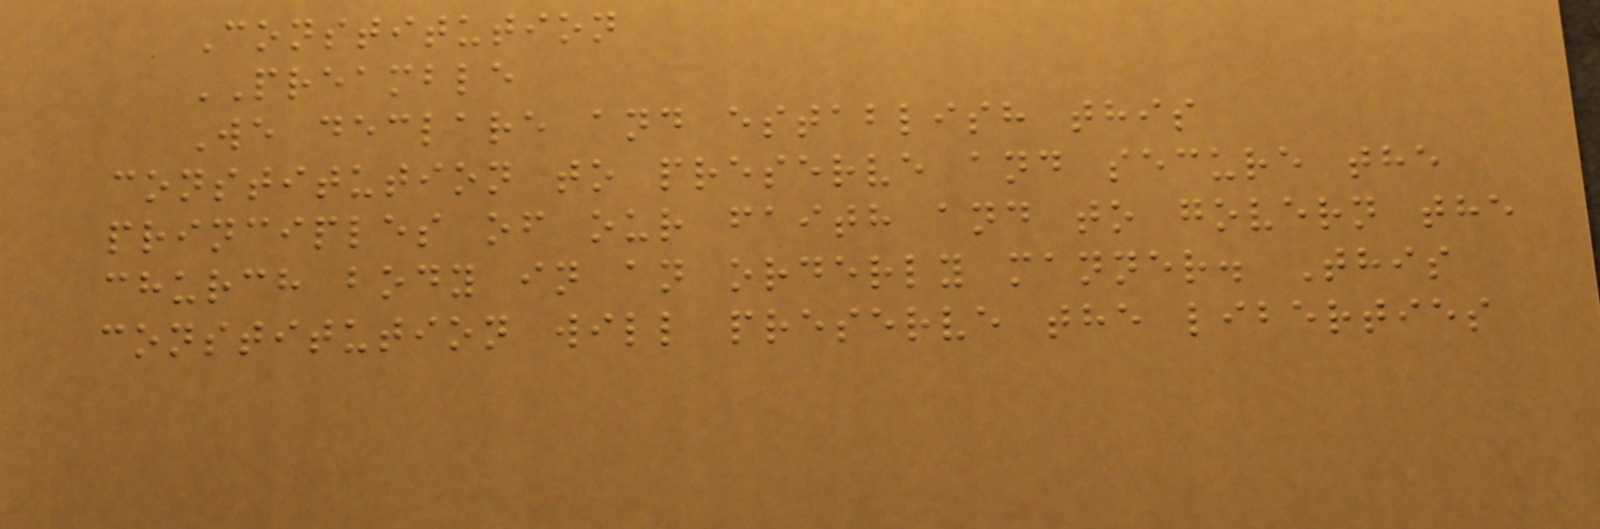Constitution
PREAMBLE
We declare and establish this
constitution to preserve and secure the
principles of our faith and to govern the
church body in an orderly manner. This
constitution will preserve the liberties
